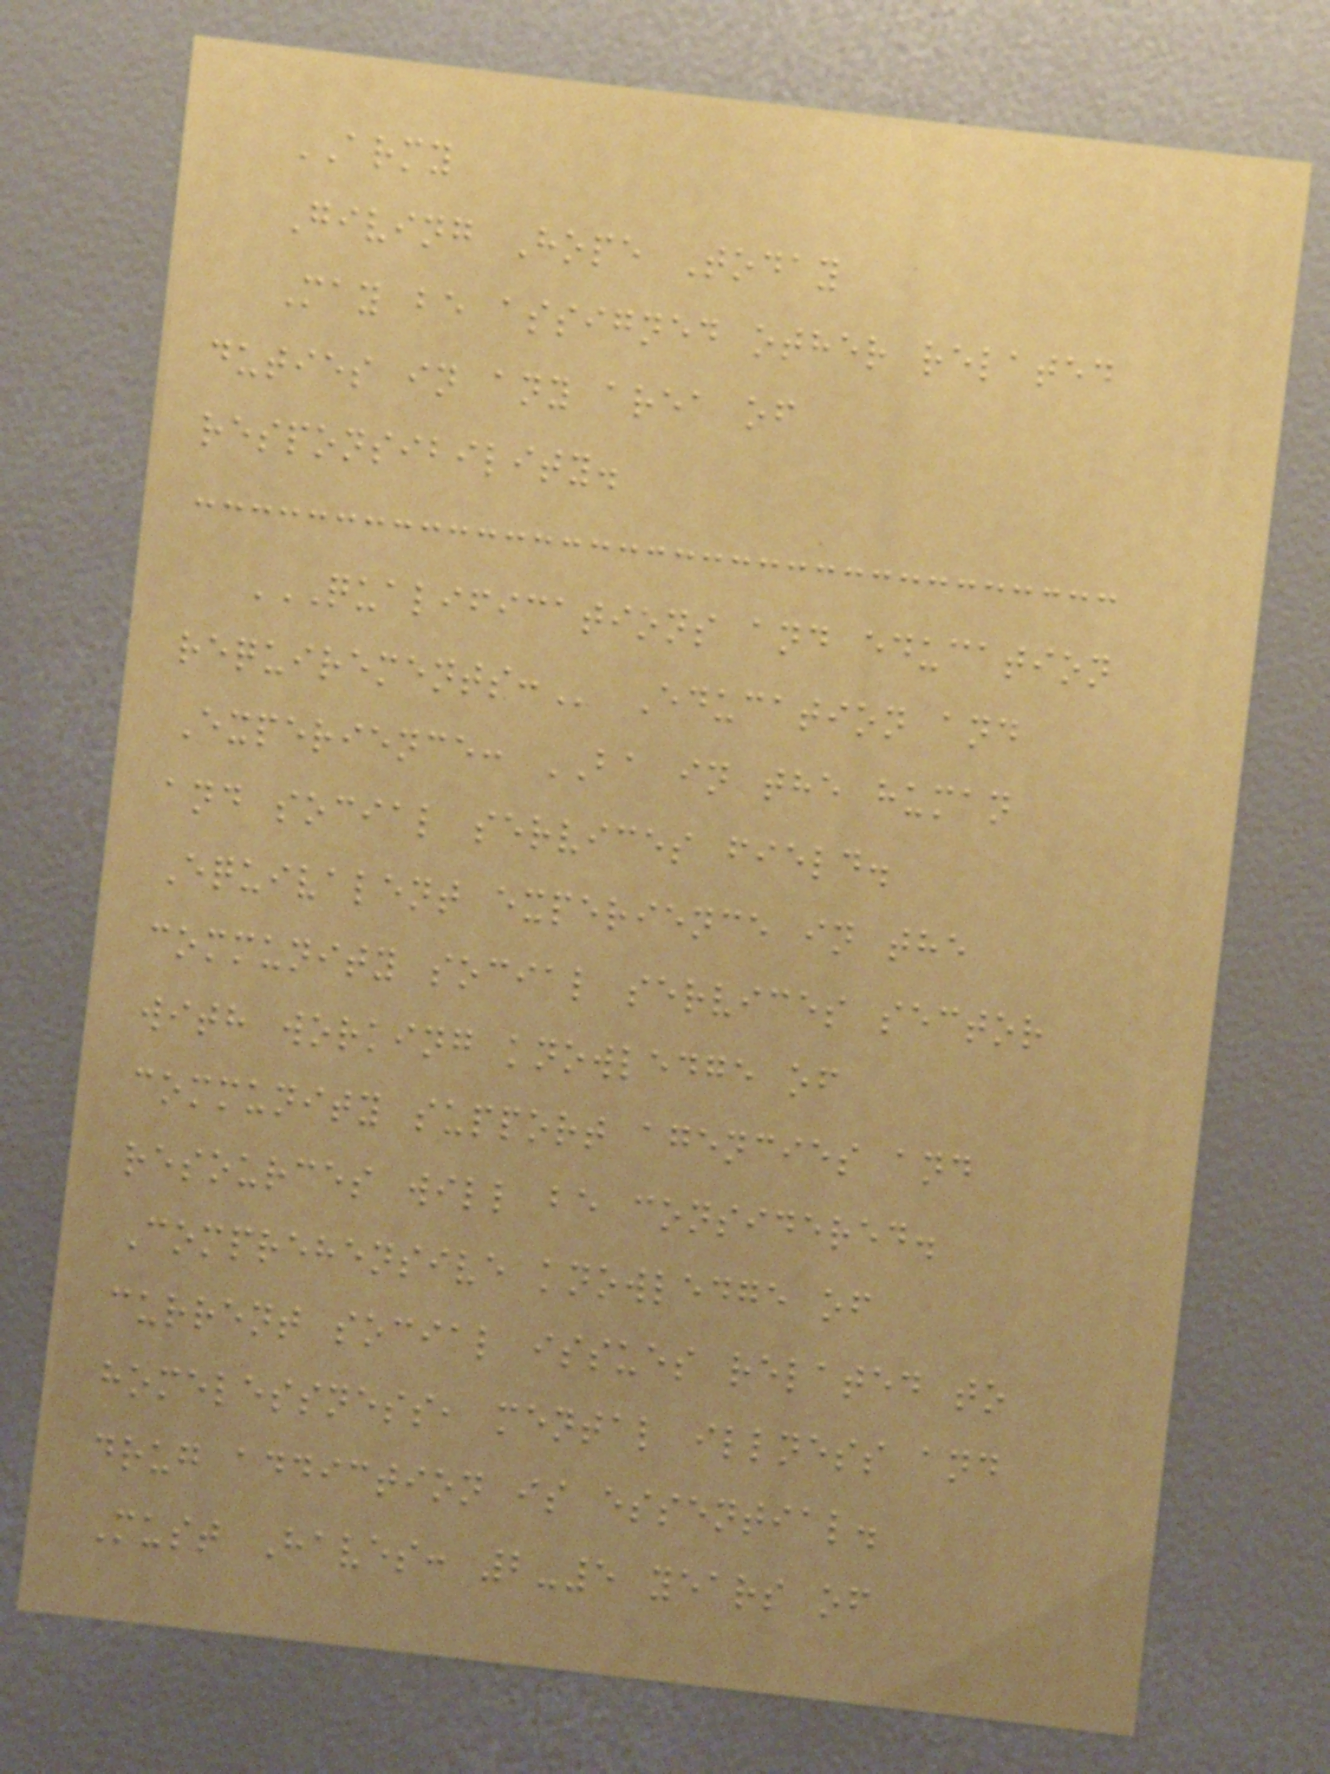ARMY
Giving Hope Today
May be assigned other related
duties in any area of
responsibility.
QUALIFICATIONS AND EDUCATION
REQUIREMENTS: Education and
Experience: BA in the human
and social services field.
Equivalent experience in the
community social services sector
with working knowledge of
community support agencies and
resources will be considered.
Comprehensive knowledge of
current social issues related to
homelessness, mental illness and
drug addiction is essential.
Must Haves: 2-5 years of
